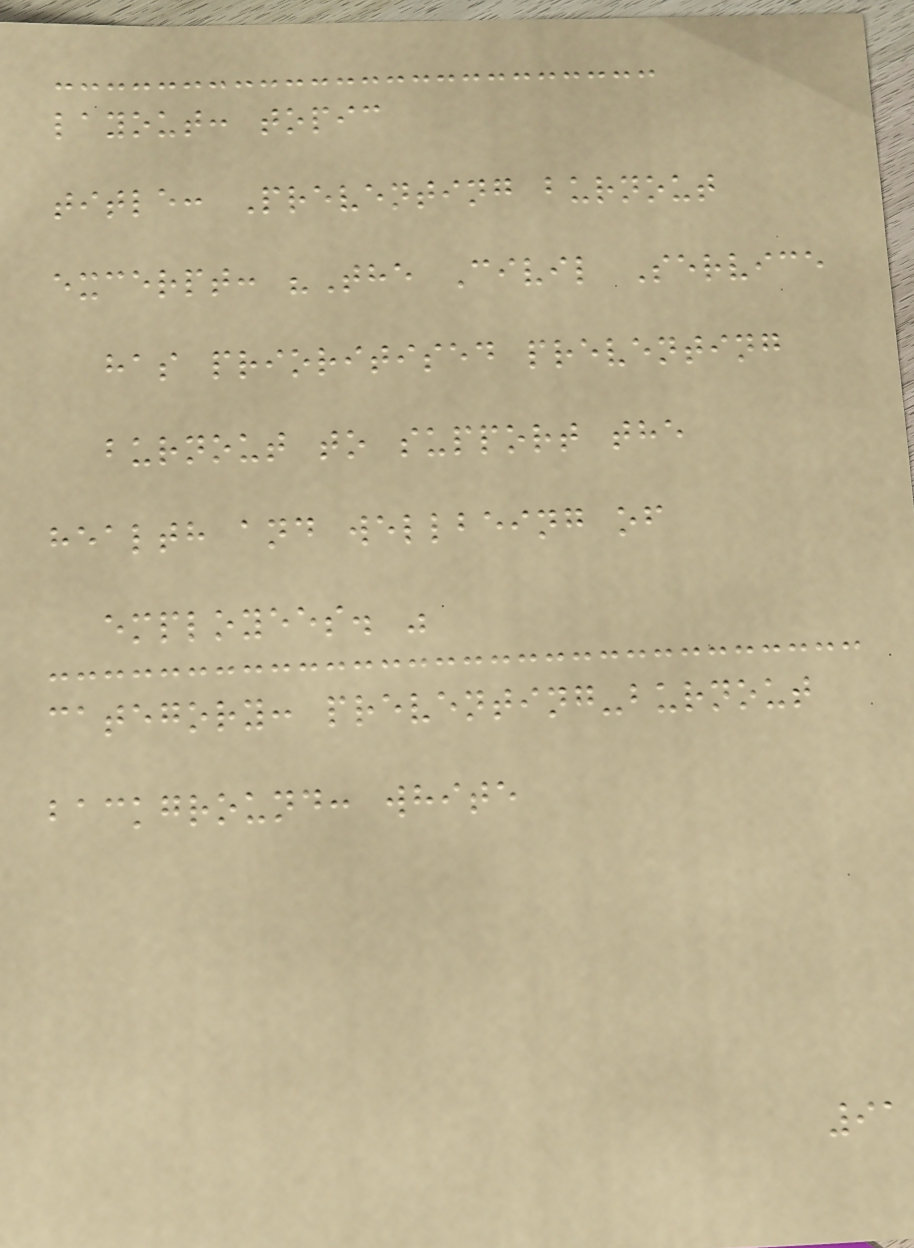layout: topic
title: Preventing burnout
excerpt: "The Civil Service
has prioritised preventing
burnout to support the
health and wellbeing of
employees. "
category: preventing-burnout
background: white
91
